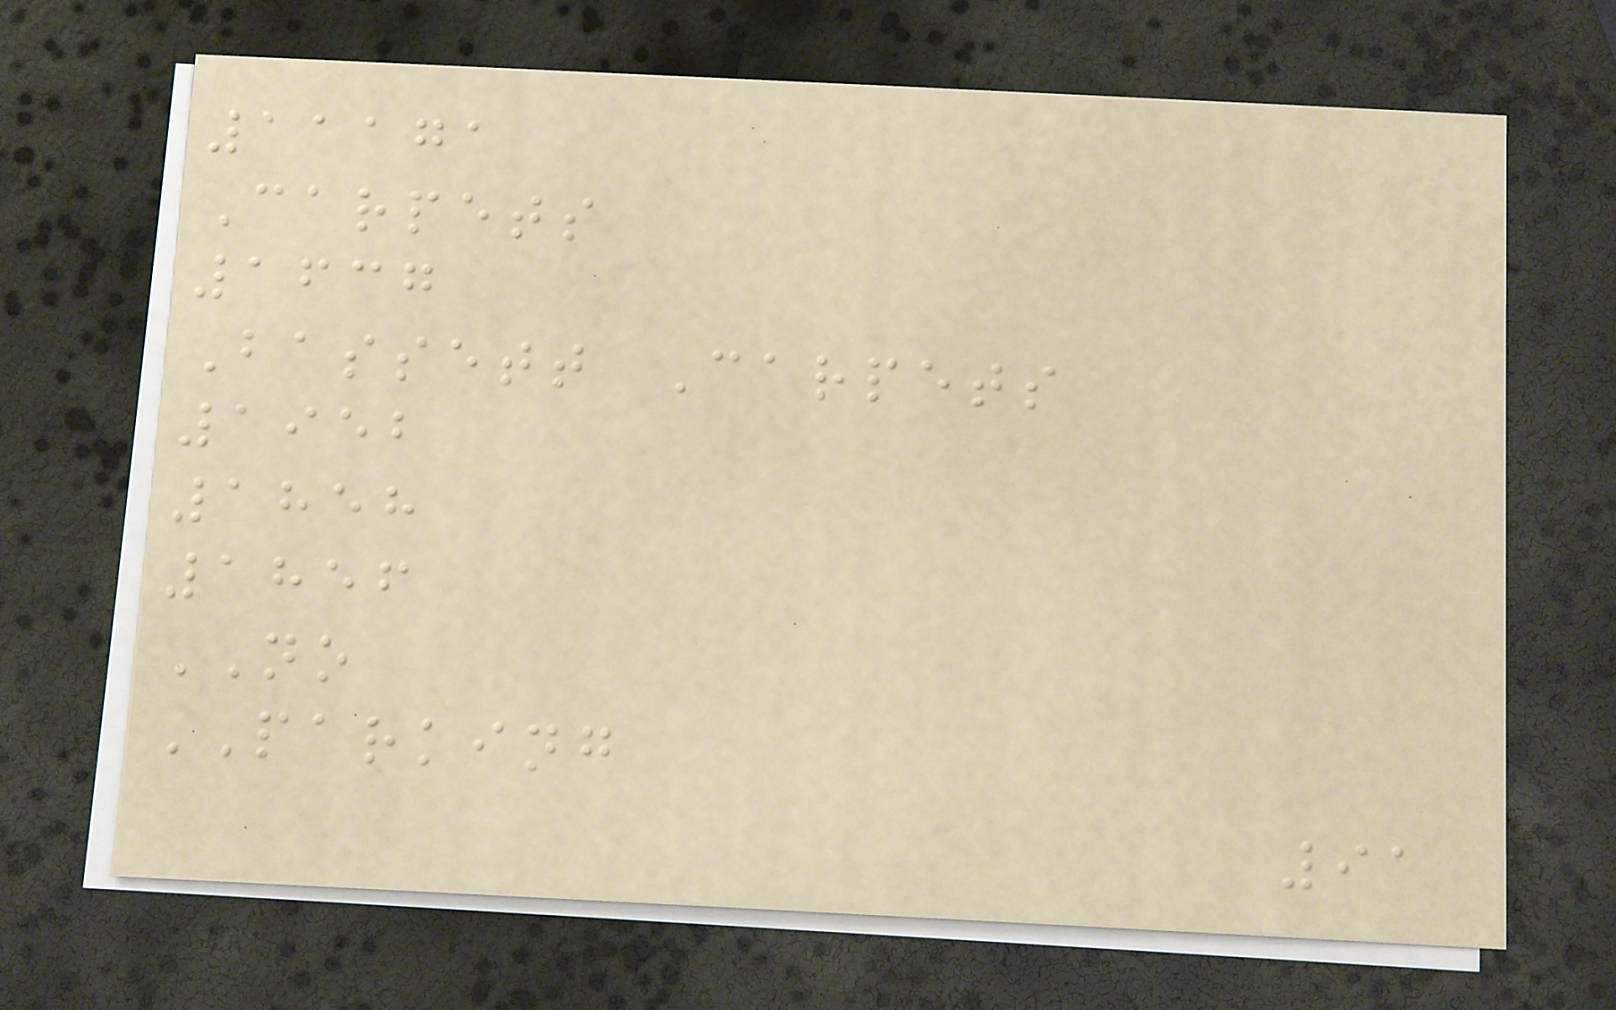11171
Carpets
1637
Bassett Carpets
1952
1858
1856
NO
PARKING
91
